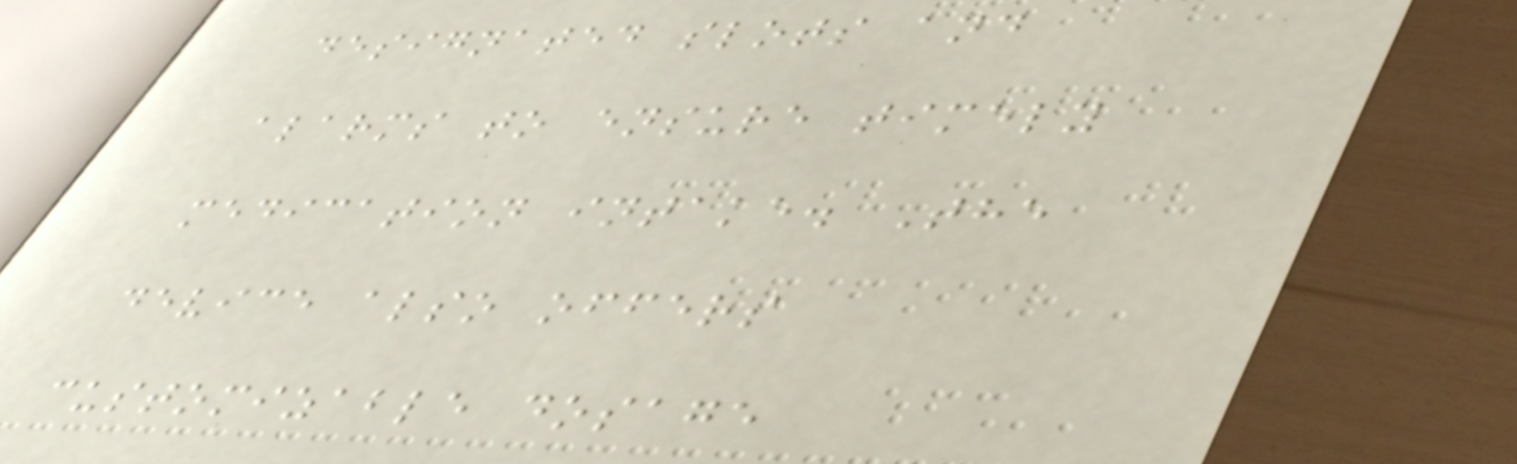designated slots and
alarms to ensure timely
medication intake. The
device also offers
customizable dosage
